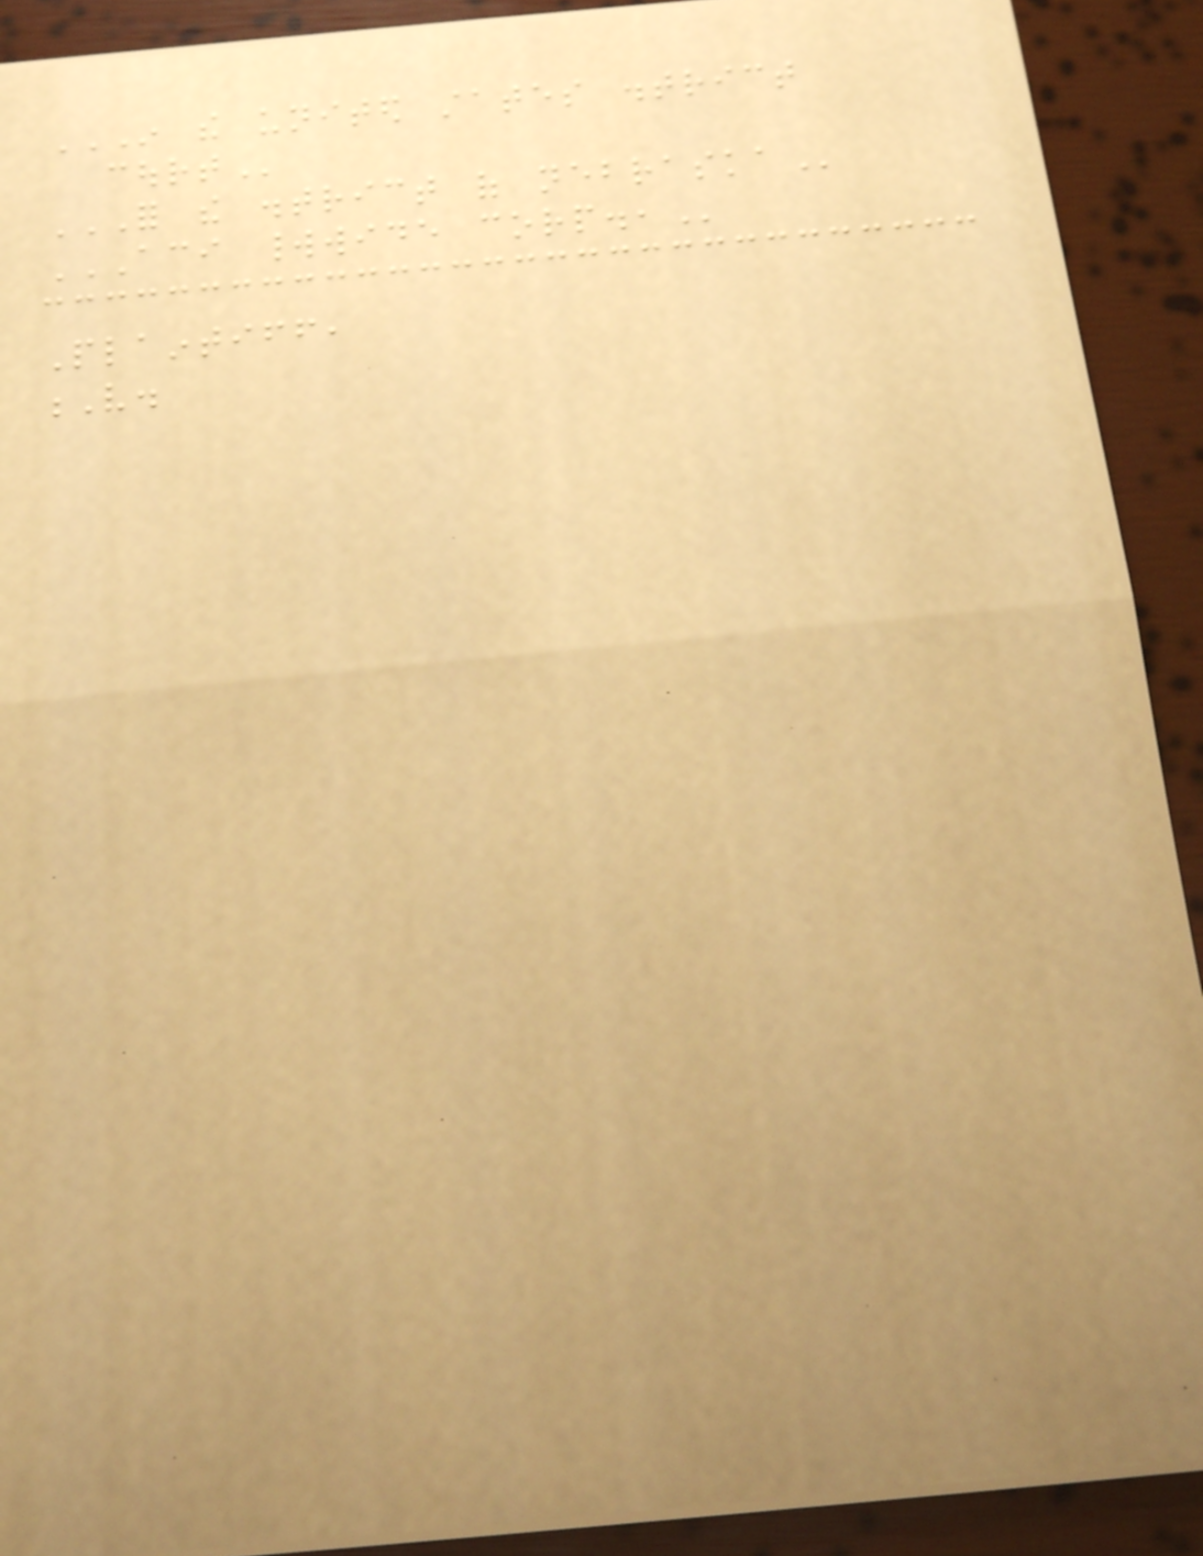IN THE UNITED STATES DISTRICT
COURT
FOR THE DISTRICT OF NEBRASKA
ACI WORLDWIDE CORP.,
Plaintiff,
V.
